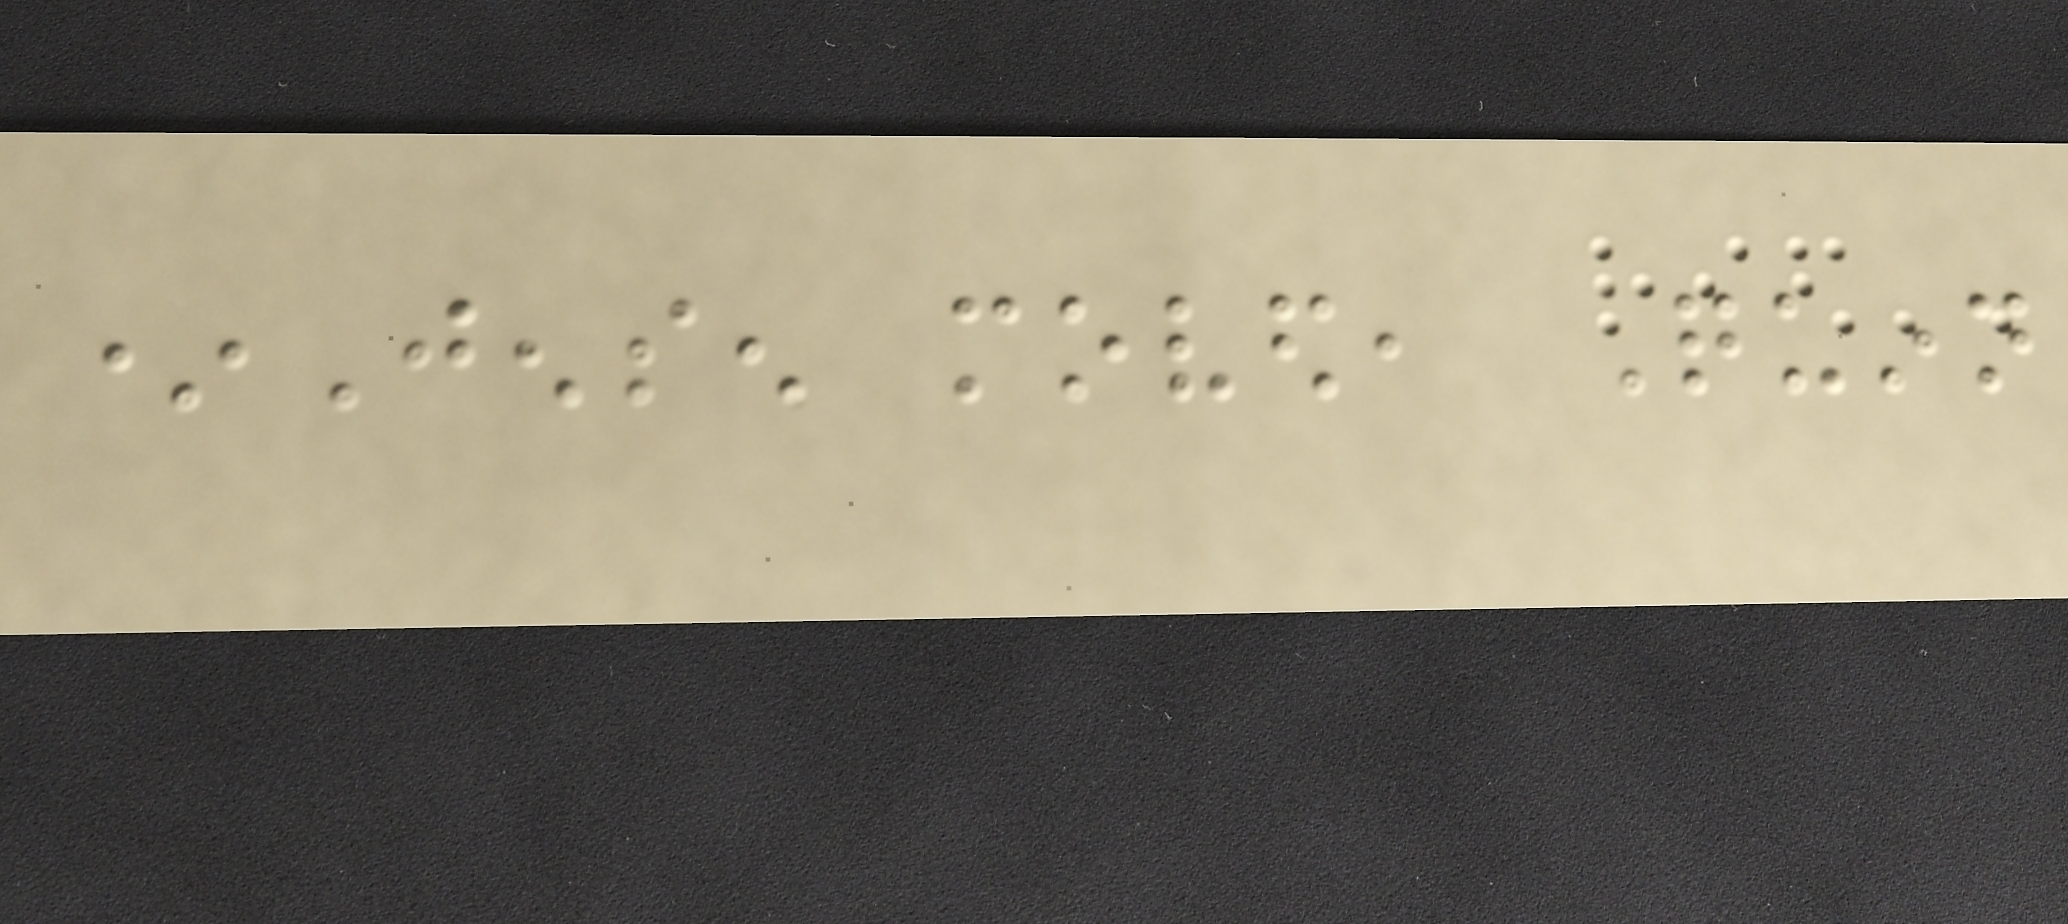*Jensen moved, Quinn
